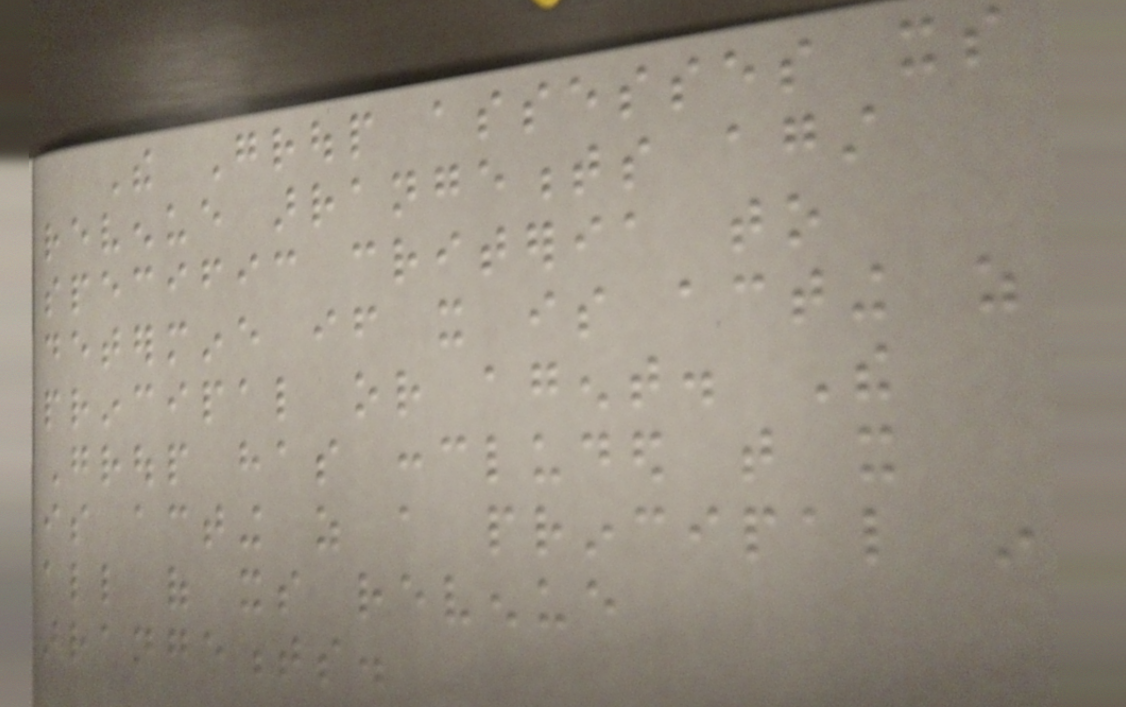The Group assesses its
revenue arrangements against
specific criteria to
determine if it is acting as
principal or agent. The
Group has concluded that it
is acting as a principal in
all of its revenue
arrangements.
